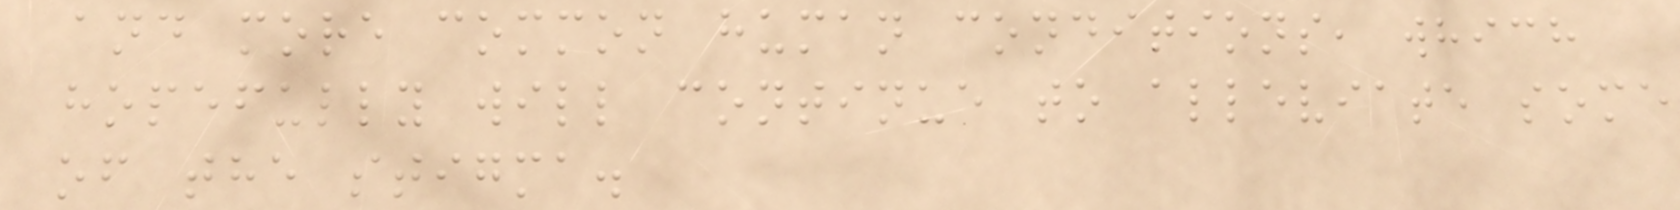and more common human conditions, which
hopefully will continue to alleviate some
of the stigma.
